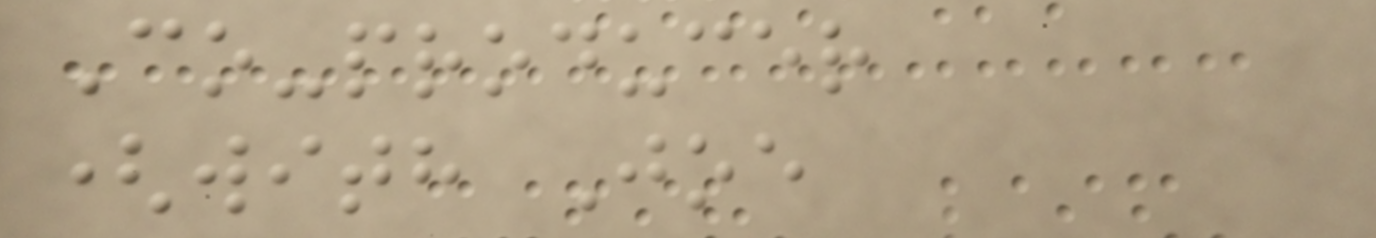Co-producer
(with Joe
